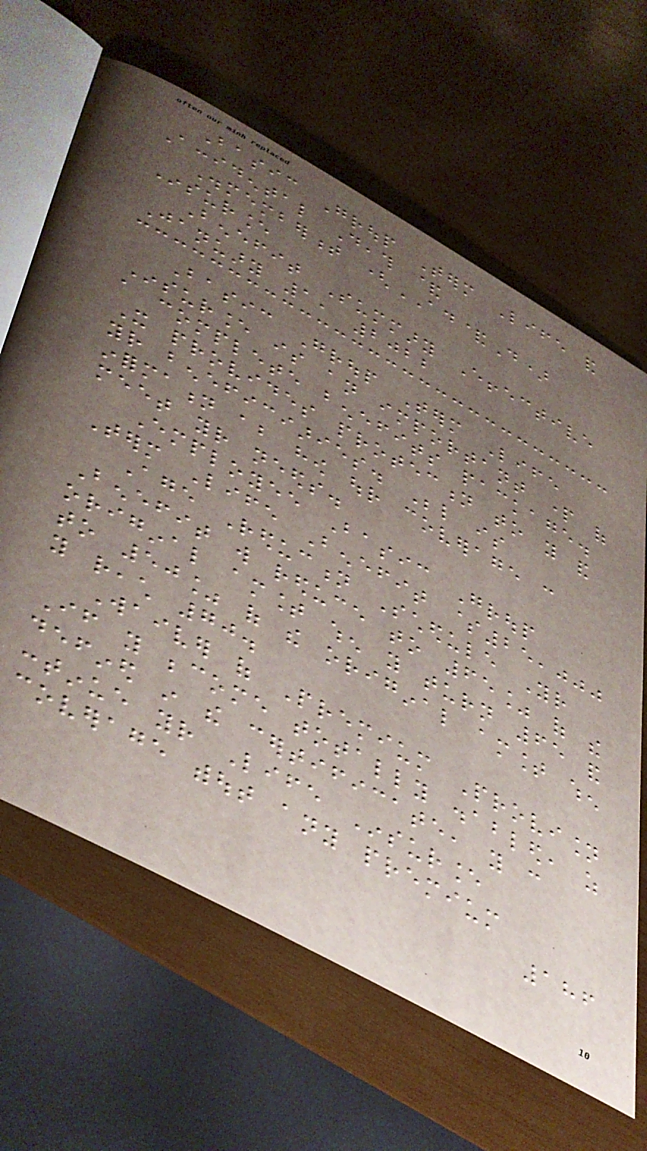Basic Group Term Life and
Accidental Death &
Dismemberment (AD&D)
Insurance
Benefit Summary Effective
January 1, 2022
Basic Group Term Life
Insurance is an important part of
a complete benefits package.
It provides protection to you and
your beneficiaries. Below is
information about how our coverage can
meet your needs.
Employee Basic Group
Term Life Benefit $25,000
Age Reduction Schedule Your
Benefit will reduce to 65% of the
original amount when you turn 65 and
to 50% of the original amount when
you reach 70.
Waiver of Premium Provision
If you become totally disabled, as
defined in the certificate, you can
continue your Life Insurance
coverage without any premium
186
